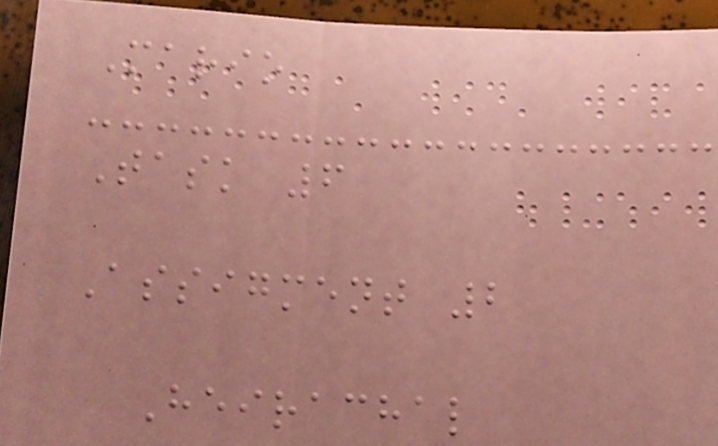Mario
Task 6
Assigment 2
Heirachal
